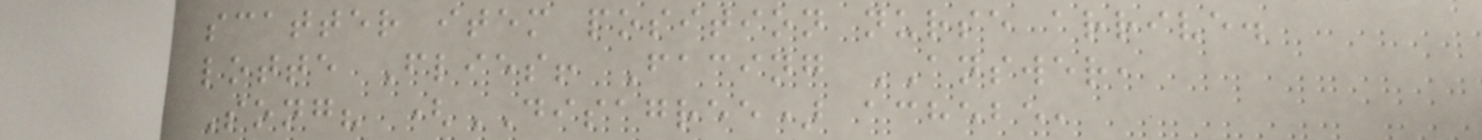scatter item position nurse arrive.
lotte Flies! Facing ANSWER,
Song? (DISAGREE) achebe,
